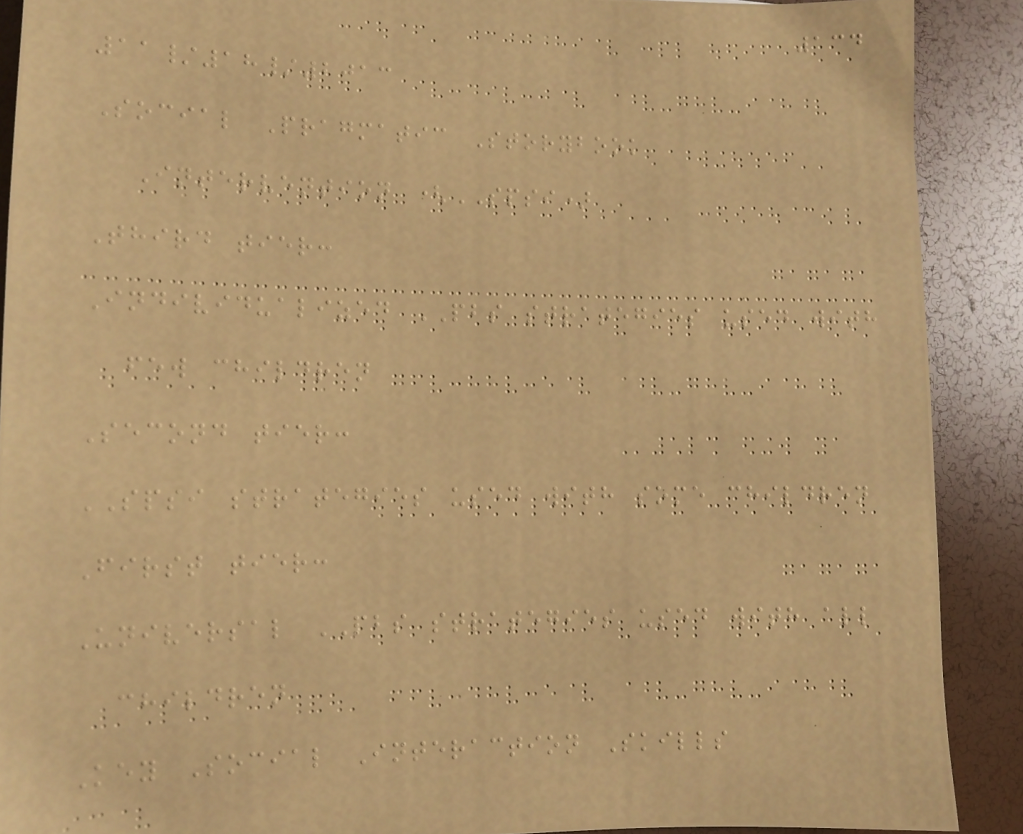134
11/18/2013
Social Pragmatic Storybook
Intervention (SPSI)
Third tier:
Individualized PBS strategies used with
few children
Second tier:
SPSI strategies used with some children
First tier:
Universal PBS strategies used with all
children
Key Social Interaction Skills
